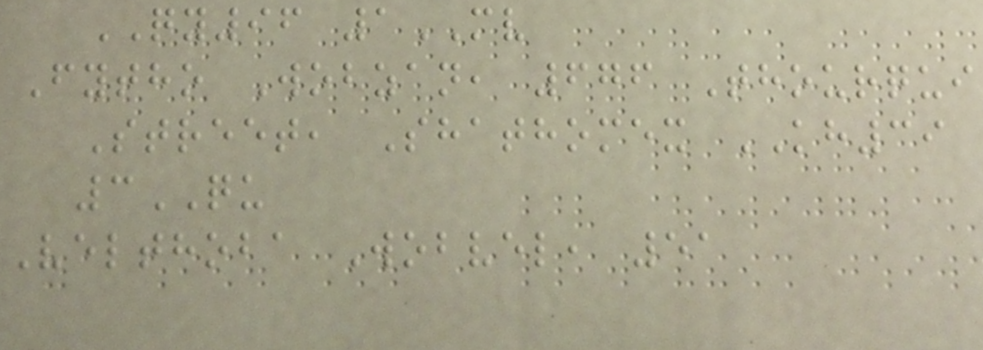QY96 1MV
Fytho Wobzan, 676 Thourqui
Street, Shathomex KH39
3QU
Velthoba Wobvel, 51
